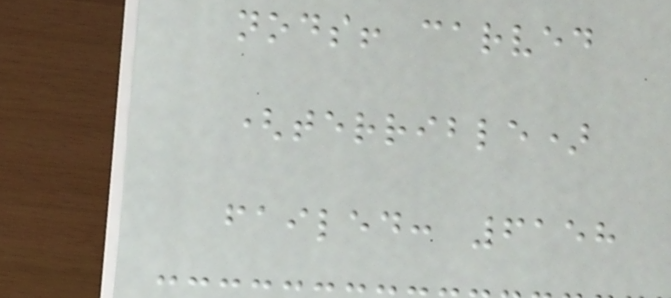nods! carved
(terrible)
failed: 6158
